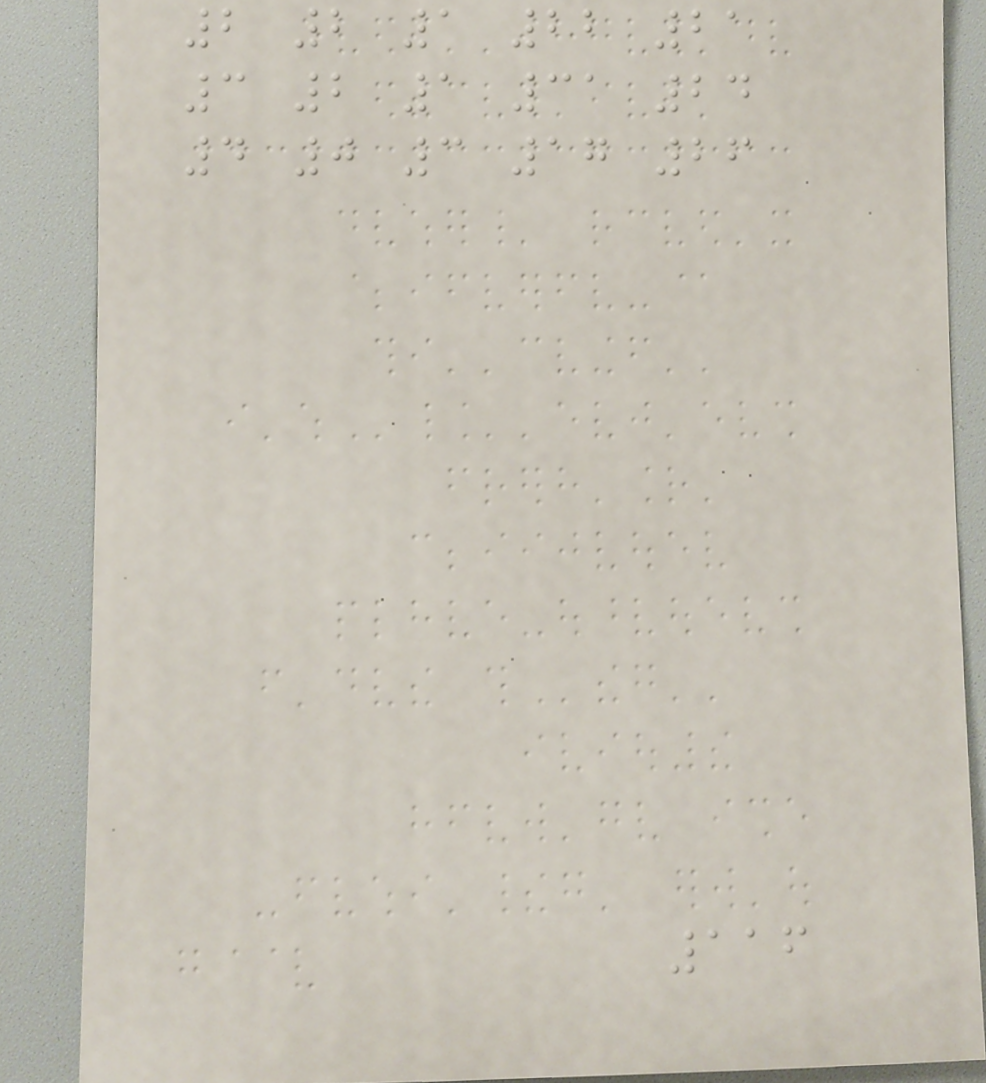2 2 1 22 21
3 2 1 31 24
4 0 3 17 26
116
